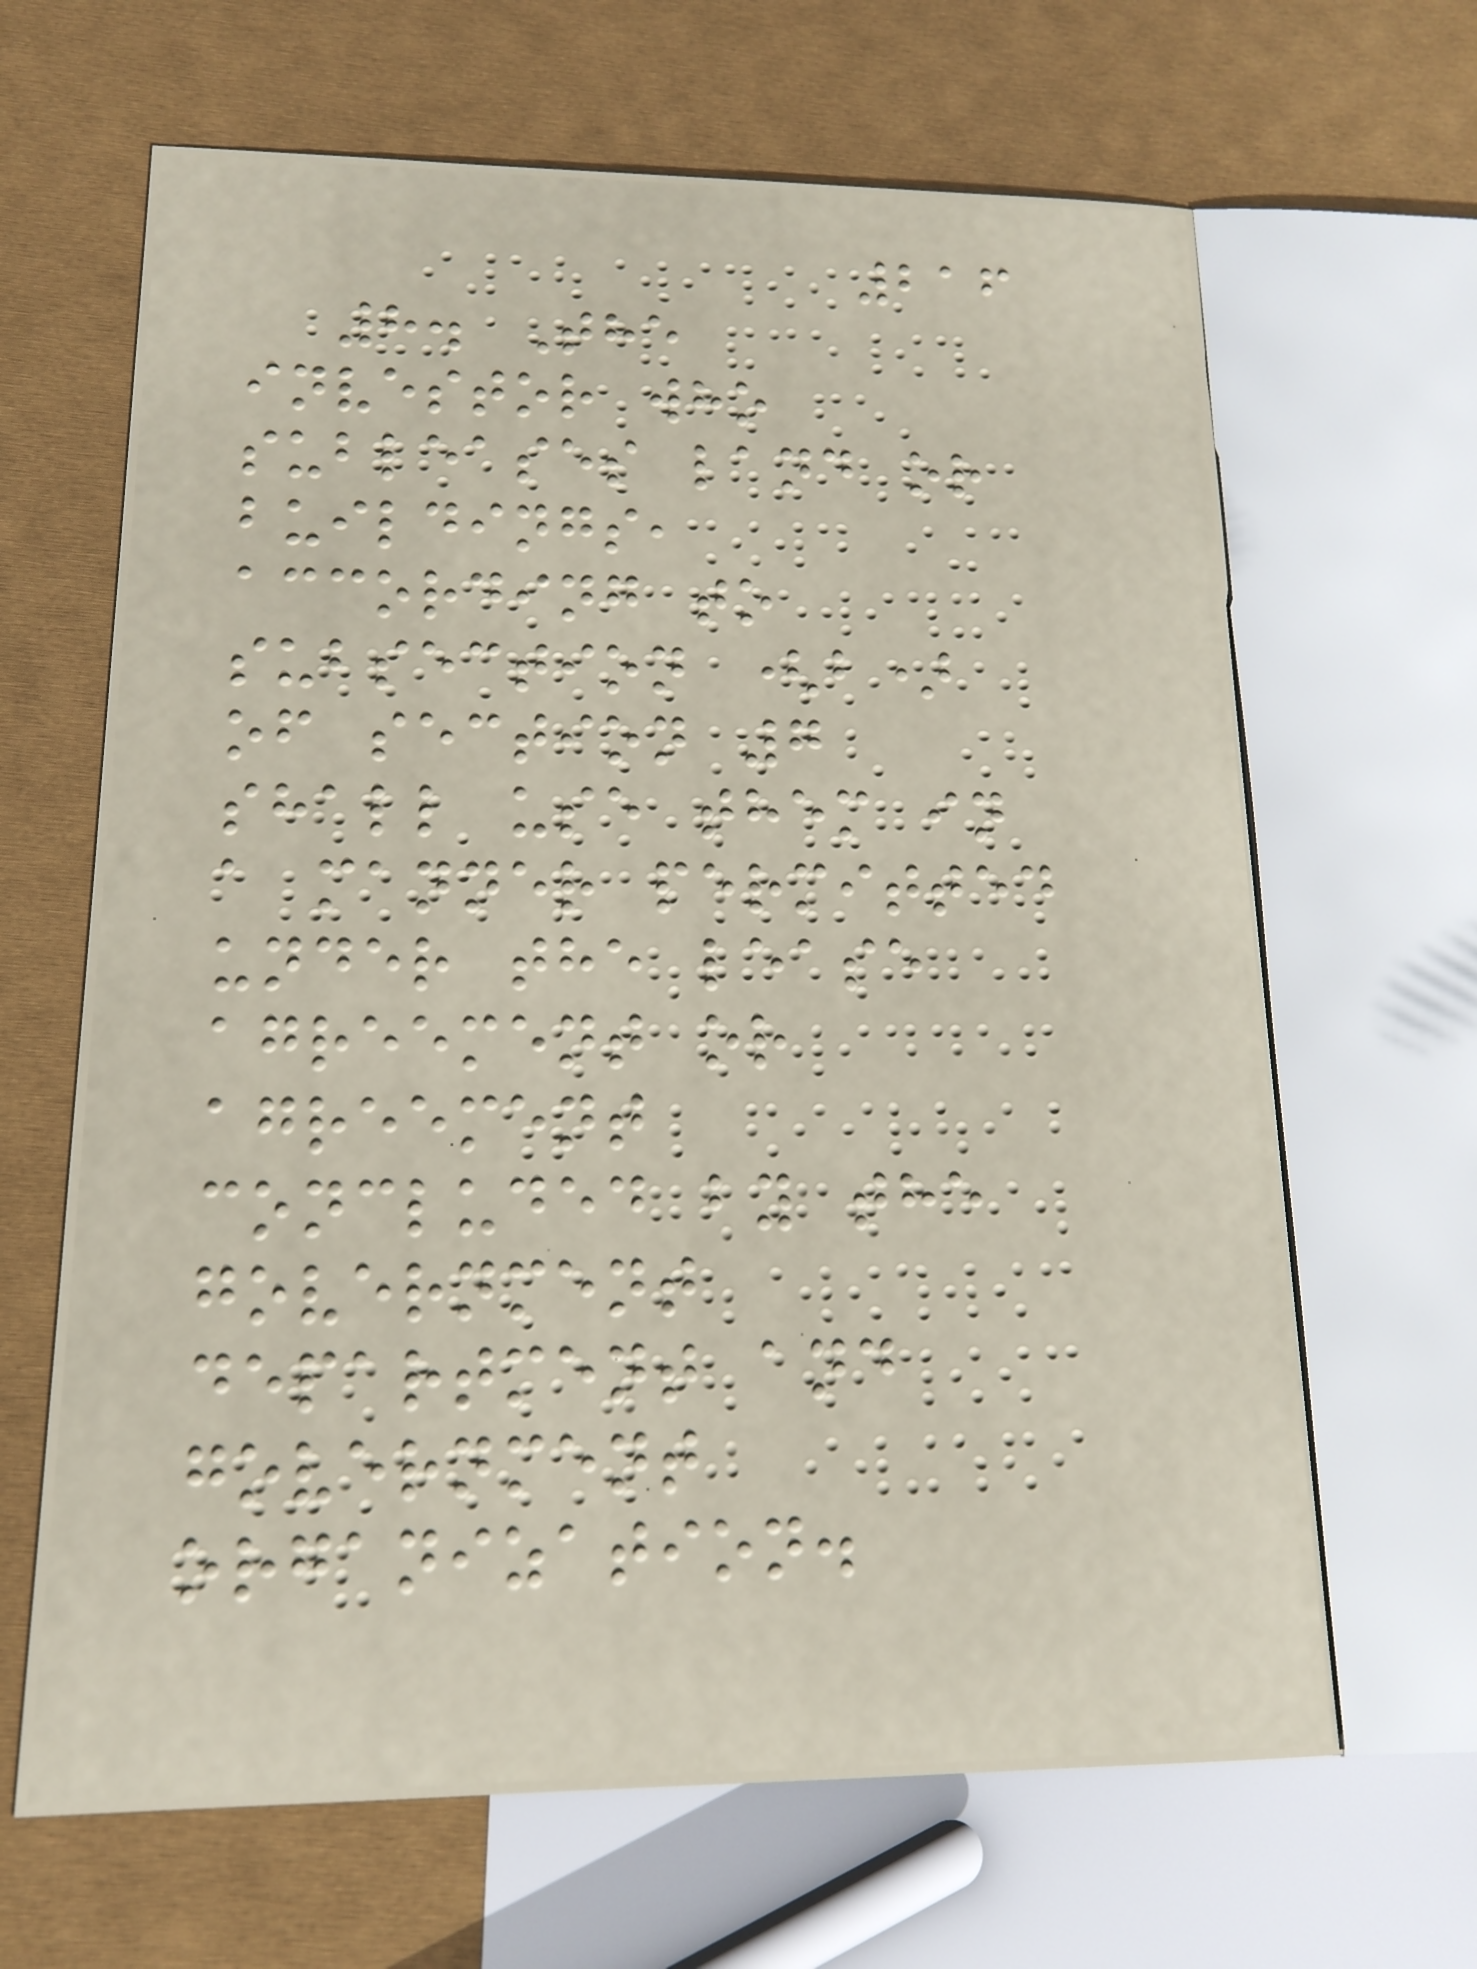216
8. The
investor who
subleases land or
buildings,
according to
subsection (b)
of section 7
shall use them in
a manner permitted
under the lease
agreement or
agreement
concluded by the
government
department and
government
organization.
